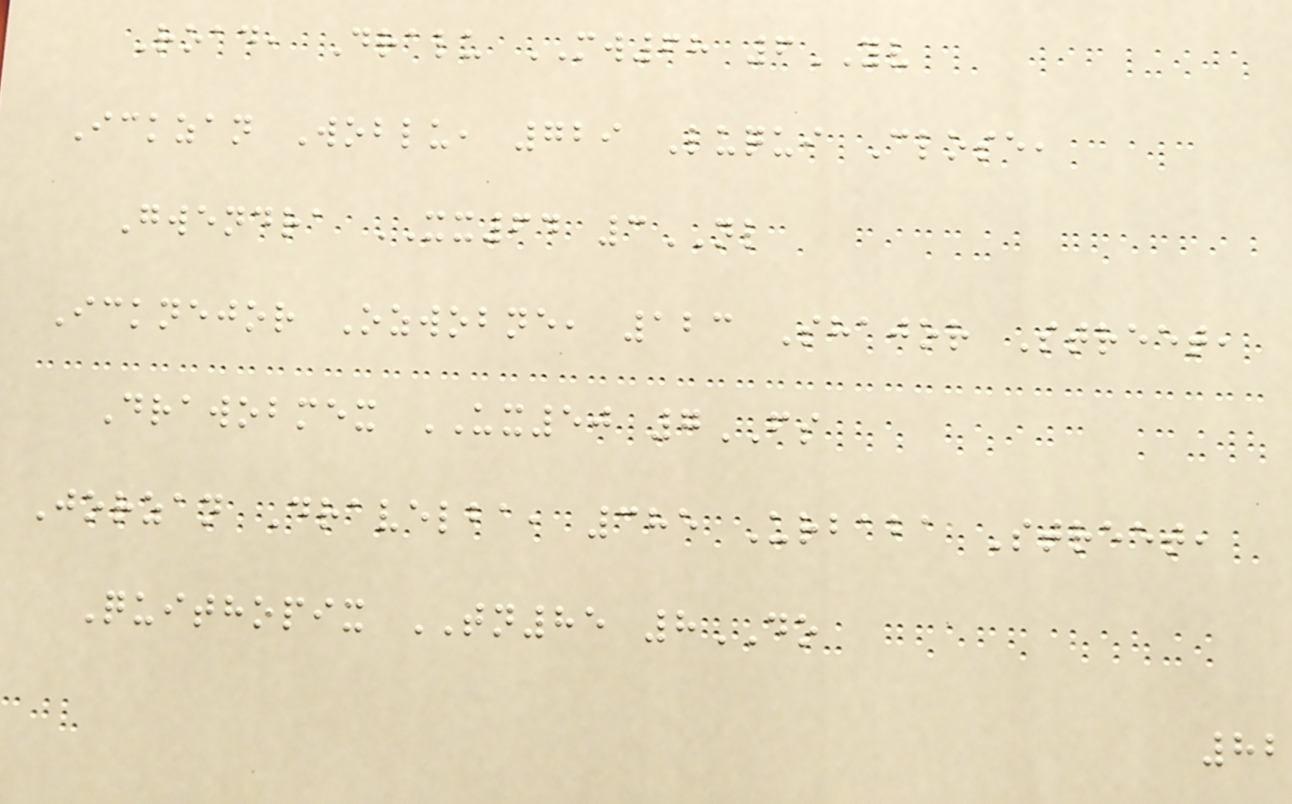Road, Dralu MW68 6YV
Ickzan Woblu, 729 Luqui Close,
Gwendra XX64 3NL
Icknejor Ozwobne, 123 Shajor Street,
Drawobmex UX50 7FS
Jorzan Dravelba, 385 Urbaba Street,
Quithopix TN85 8DO
82
